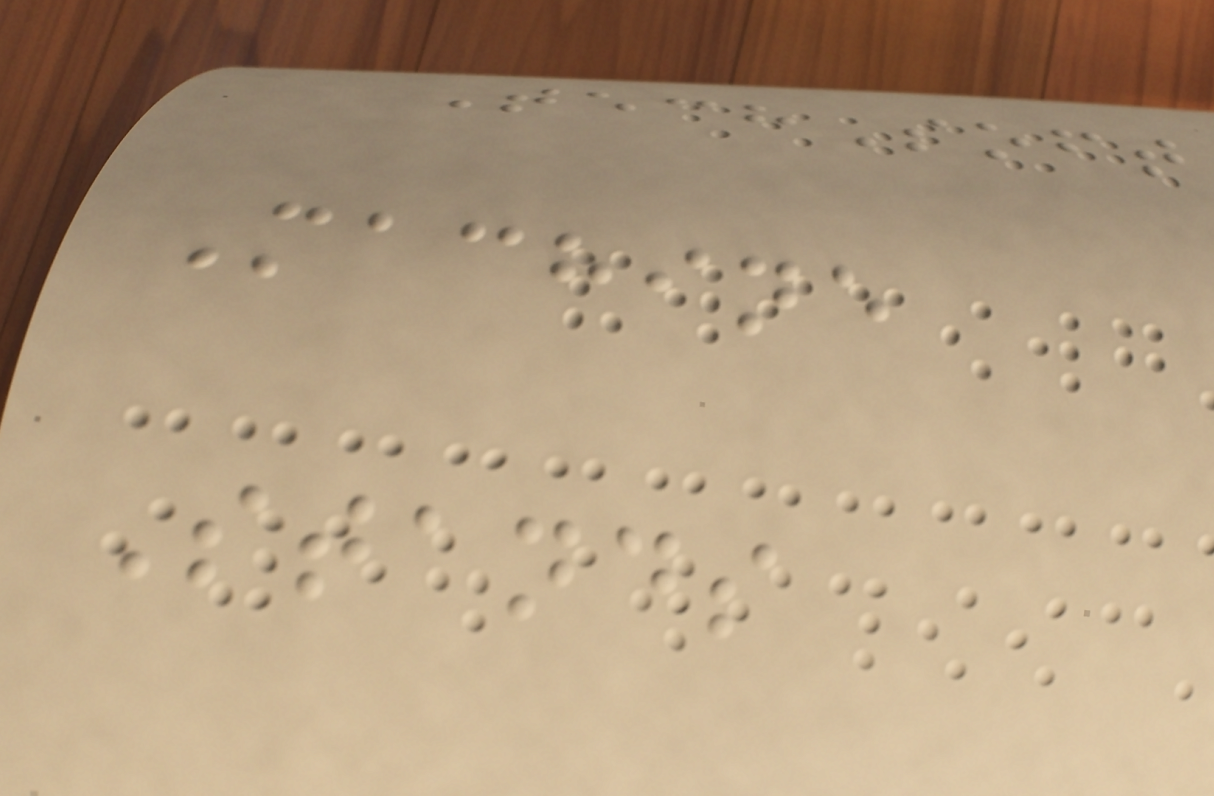TechSoft
Machine
Stands
